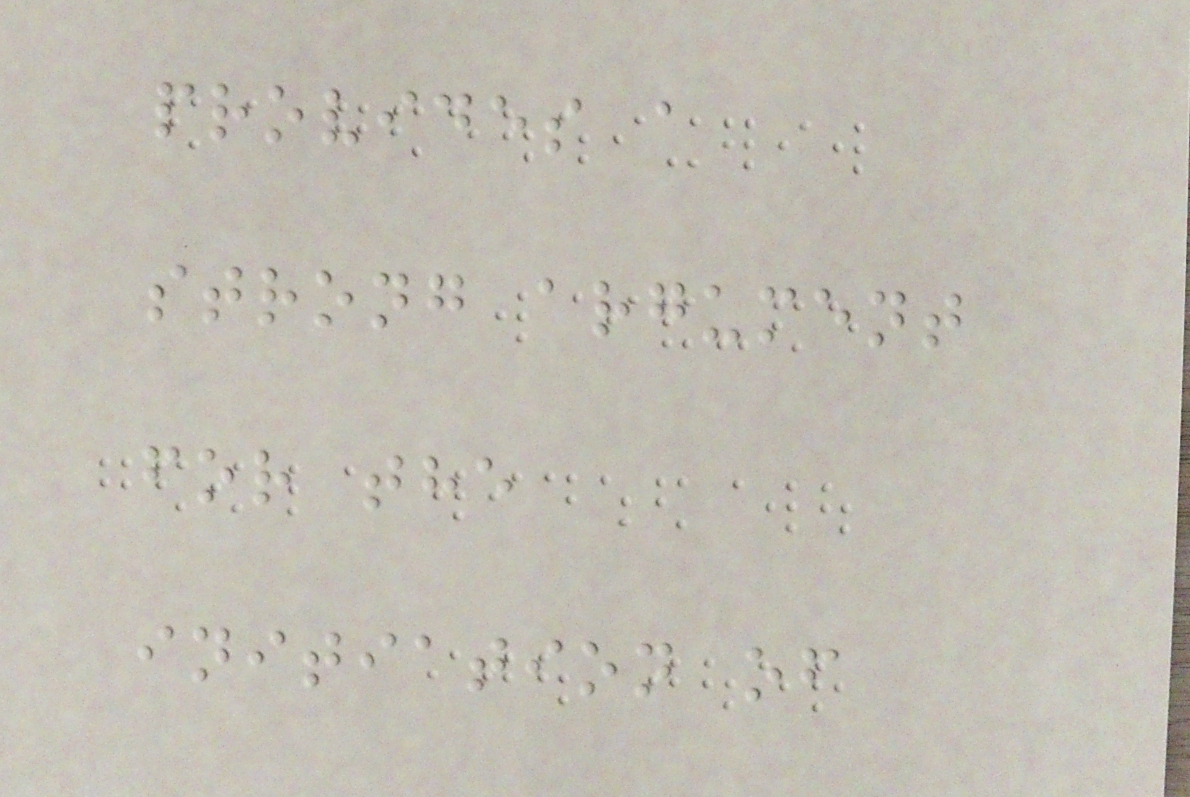provides a
strong argument
for the
initiation of
